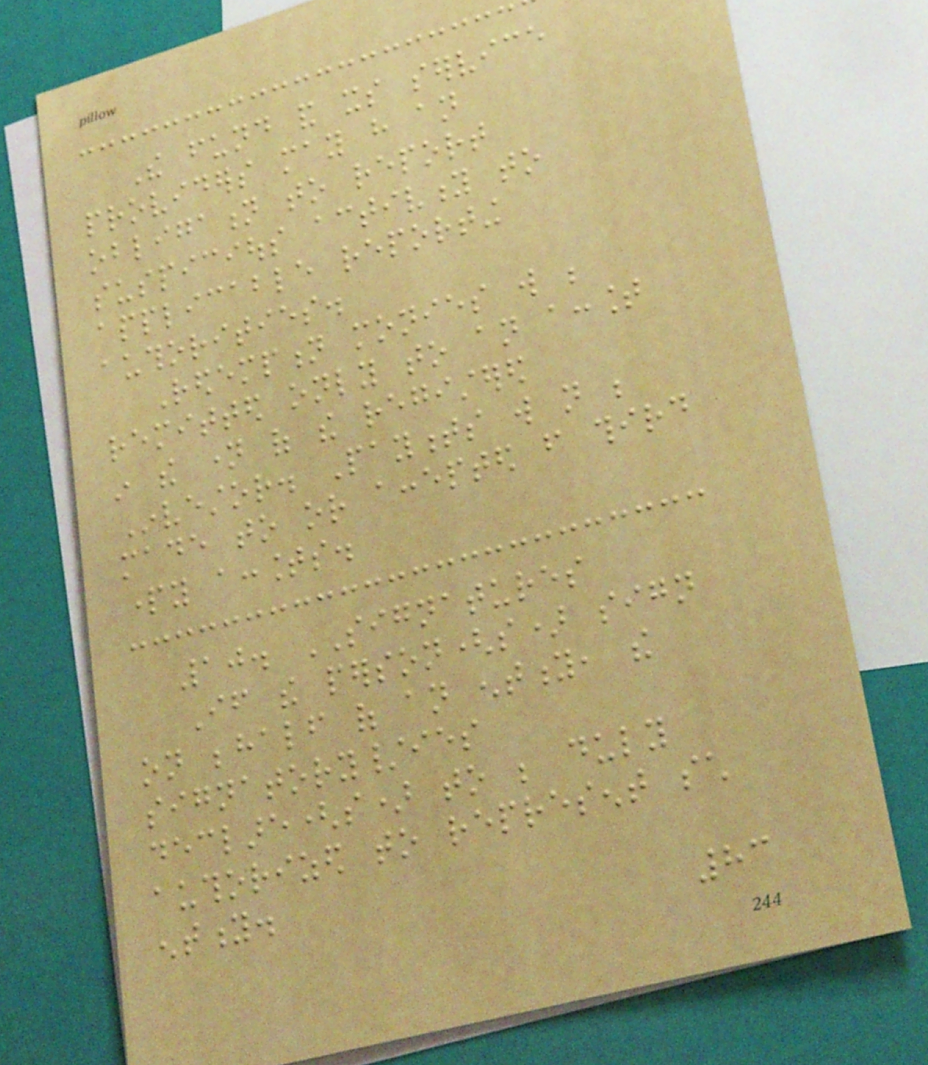The fund and its service
providers may have an
obligation to report
suspicious activity to
applicable reporting
authorities.
Redemption monies will be
remitted only to an account
in the name of the registered
Investor. Payments will not be
made to or accepted from third
party accounts.
10. SIGNATURES
If the person(s) sign
on behalf of an entity, the
signatory/ies
declare(s) to be duly
authorized to represent such
entity.
83
